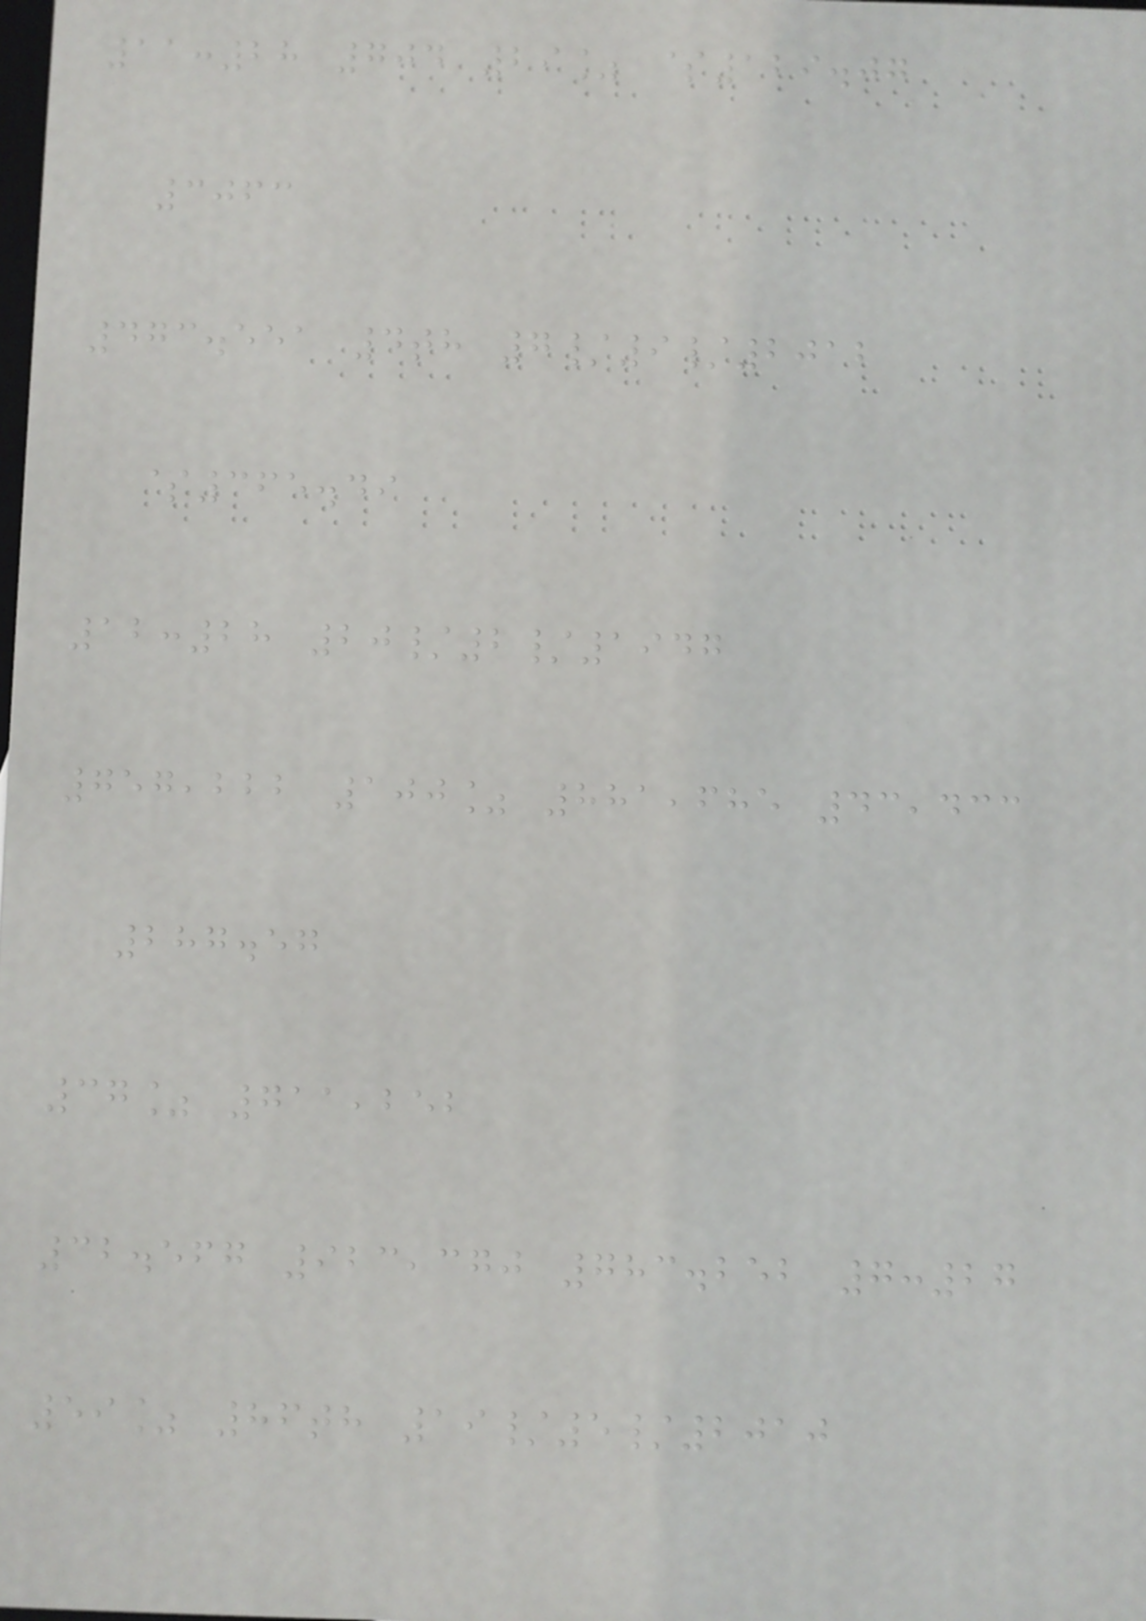11:28 704 29% $129.07
3063
473.551 4th 7/9/2012
$365.49
12:28 20/2/1947
757,222 100% 881,685 43,433
287.57
37% 711,252
32.567 923,370 783.252 7:27
59% 86th 19/5/2010
